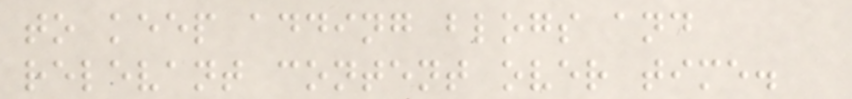to keep adding blogs and
relevant content over time.
